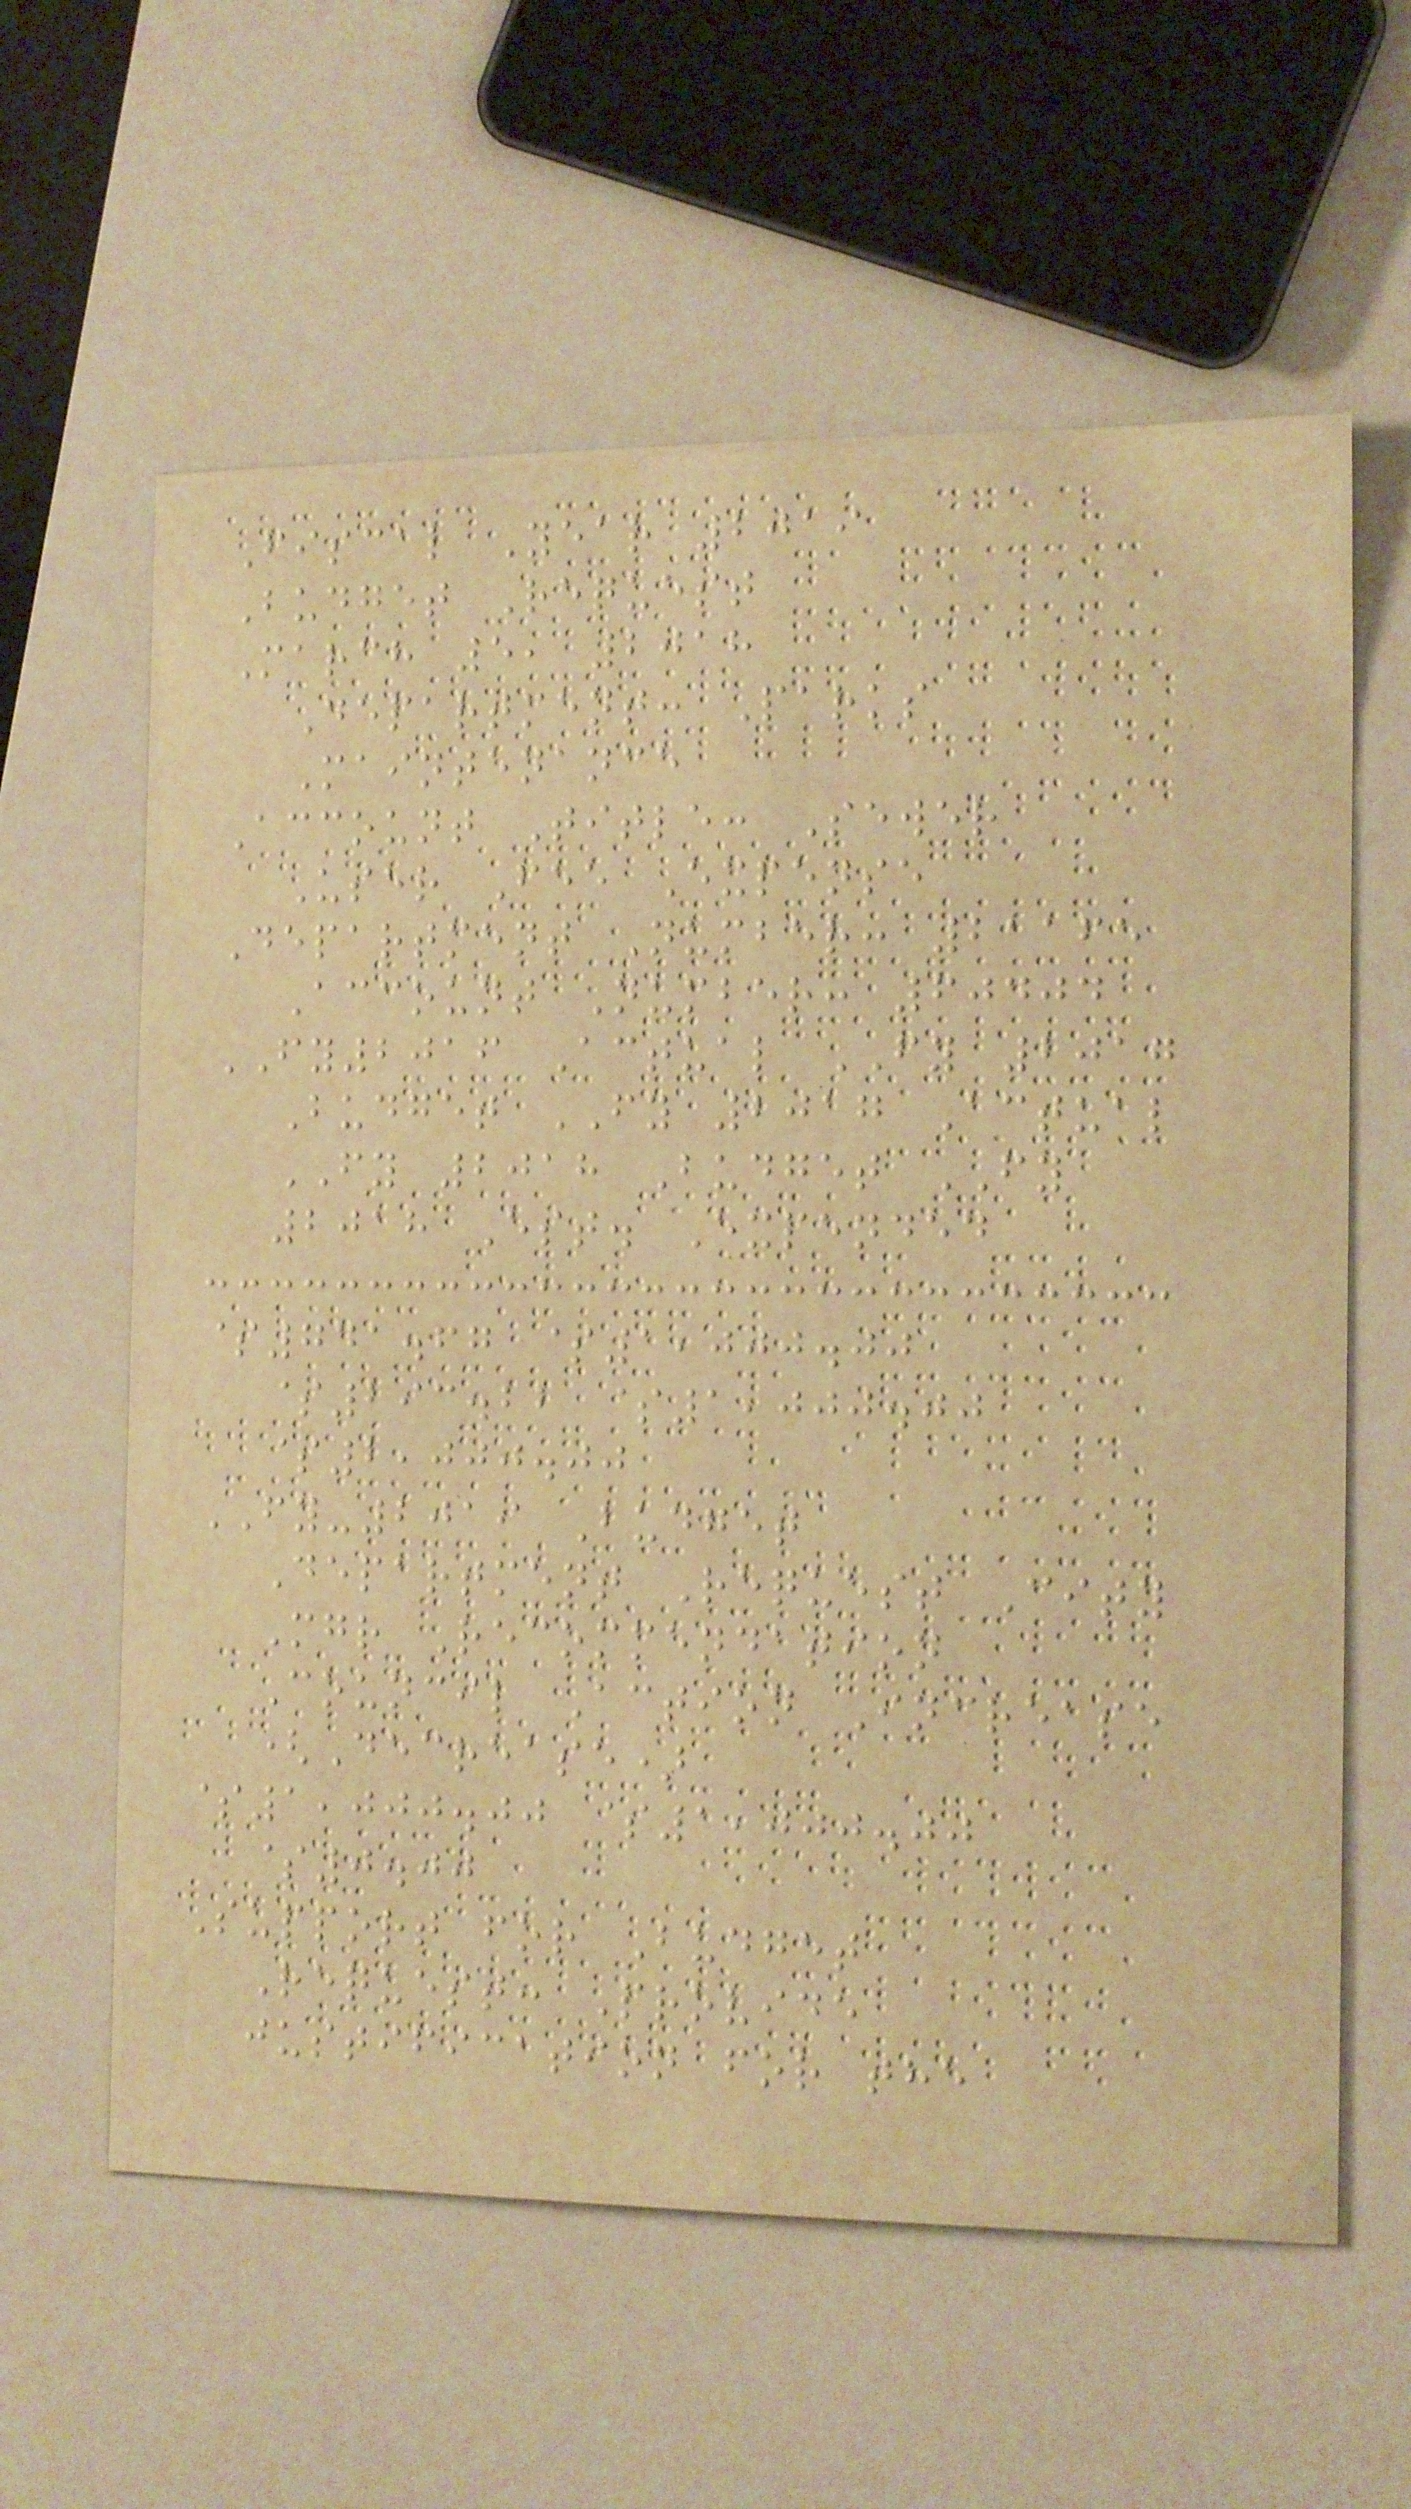Fiscal Year 2019
Budget Request
March 5, 2018
Department: Parks
Maintenance
Account Title: Sewer
User Fee Expense
Department Number: 21165
Account Number: 60404
FY2016 Actual FY 2017
Budget FY 2017 Actual
FY 2018 Budget FY
2018 Est. Expended
$741.67 $1,000.00
$293.22 $1,000.00
$2,000.00
FY-2019 Budget
Department Request City
Mgr Recommendation
Council Action Increase
(Decrease)
$1,000.00 $1,000.00
$0.00
Support for Budget
Request: Provide
justification for the
